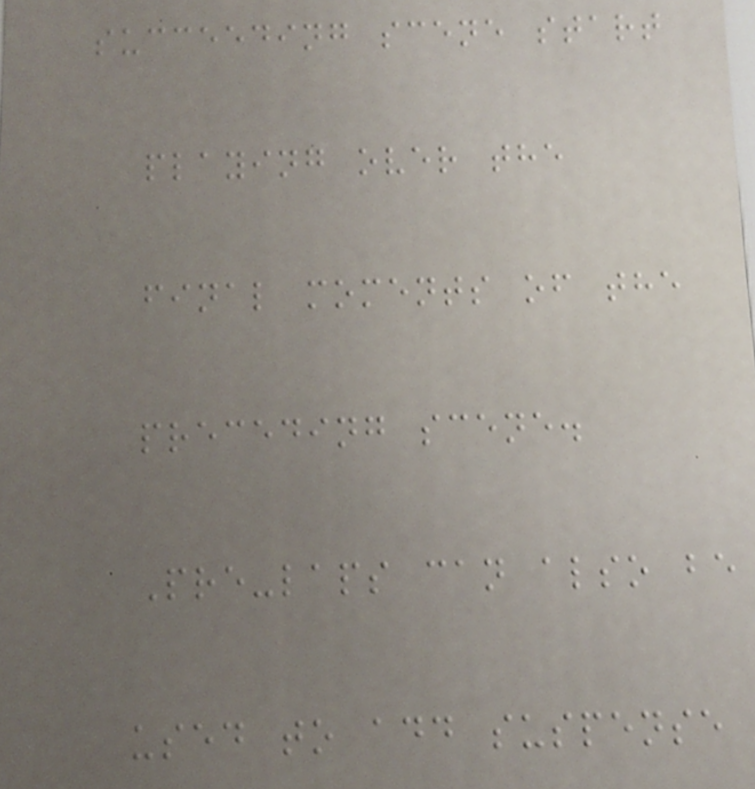succeeding scene start
playing over the
final moments of the
preceding scene.
Pre-laps can also be
used to add suspense
